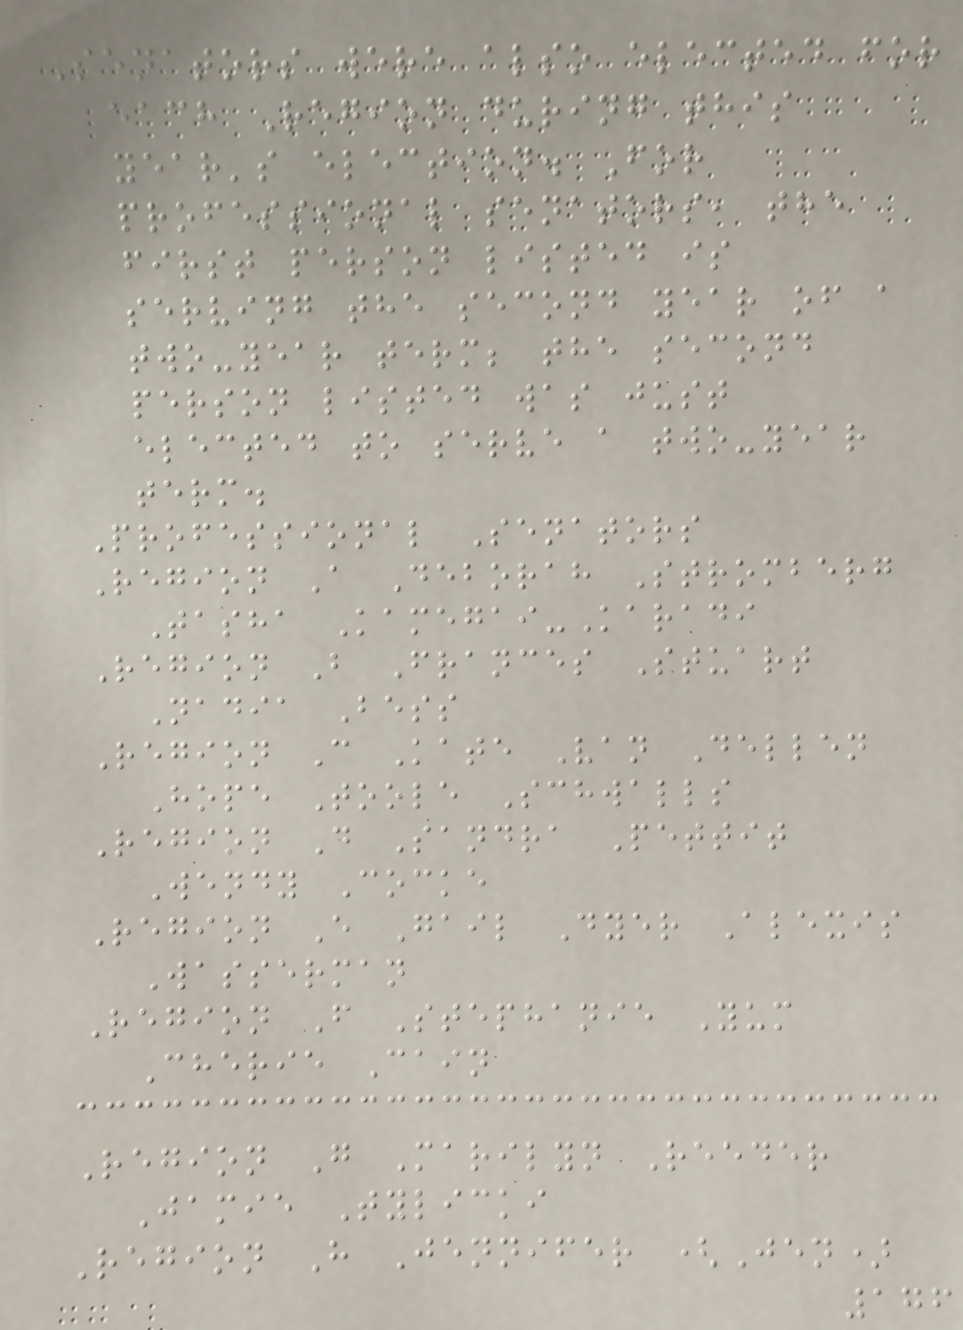Senators were also elected for
each Region during this
year's election. For
professional senators, the
first person listed is
serving the second year of a
two-year term; the second
person listed was just
elected to serve a two-year
term.
Professional Senators
Region A Deborah Stromberg
Tasha Kamegai-Karadi
Region B Frances Stuart
Nadia Bess
Region C Kate Van Dellen
Hope Toole Schwalls
Region D Sandra Pettit
Wendy Cocke
Region E Gail Dyer Alexis
Wasserman
Region F Stephanie Yum
Cherie Cain
Region G Marilyn Reeder
Jamie Tylicki
Region H Jennifer (Jen)
176
